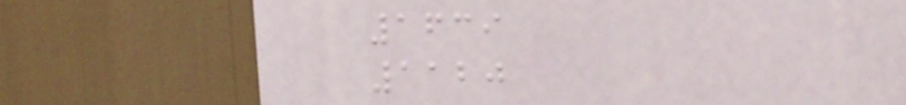1639
1120
